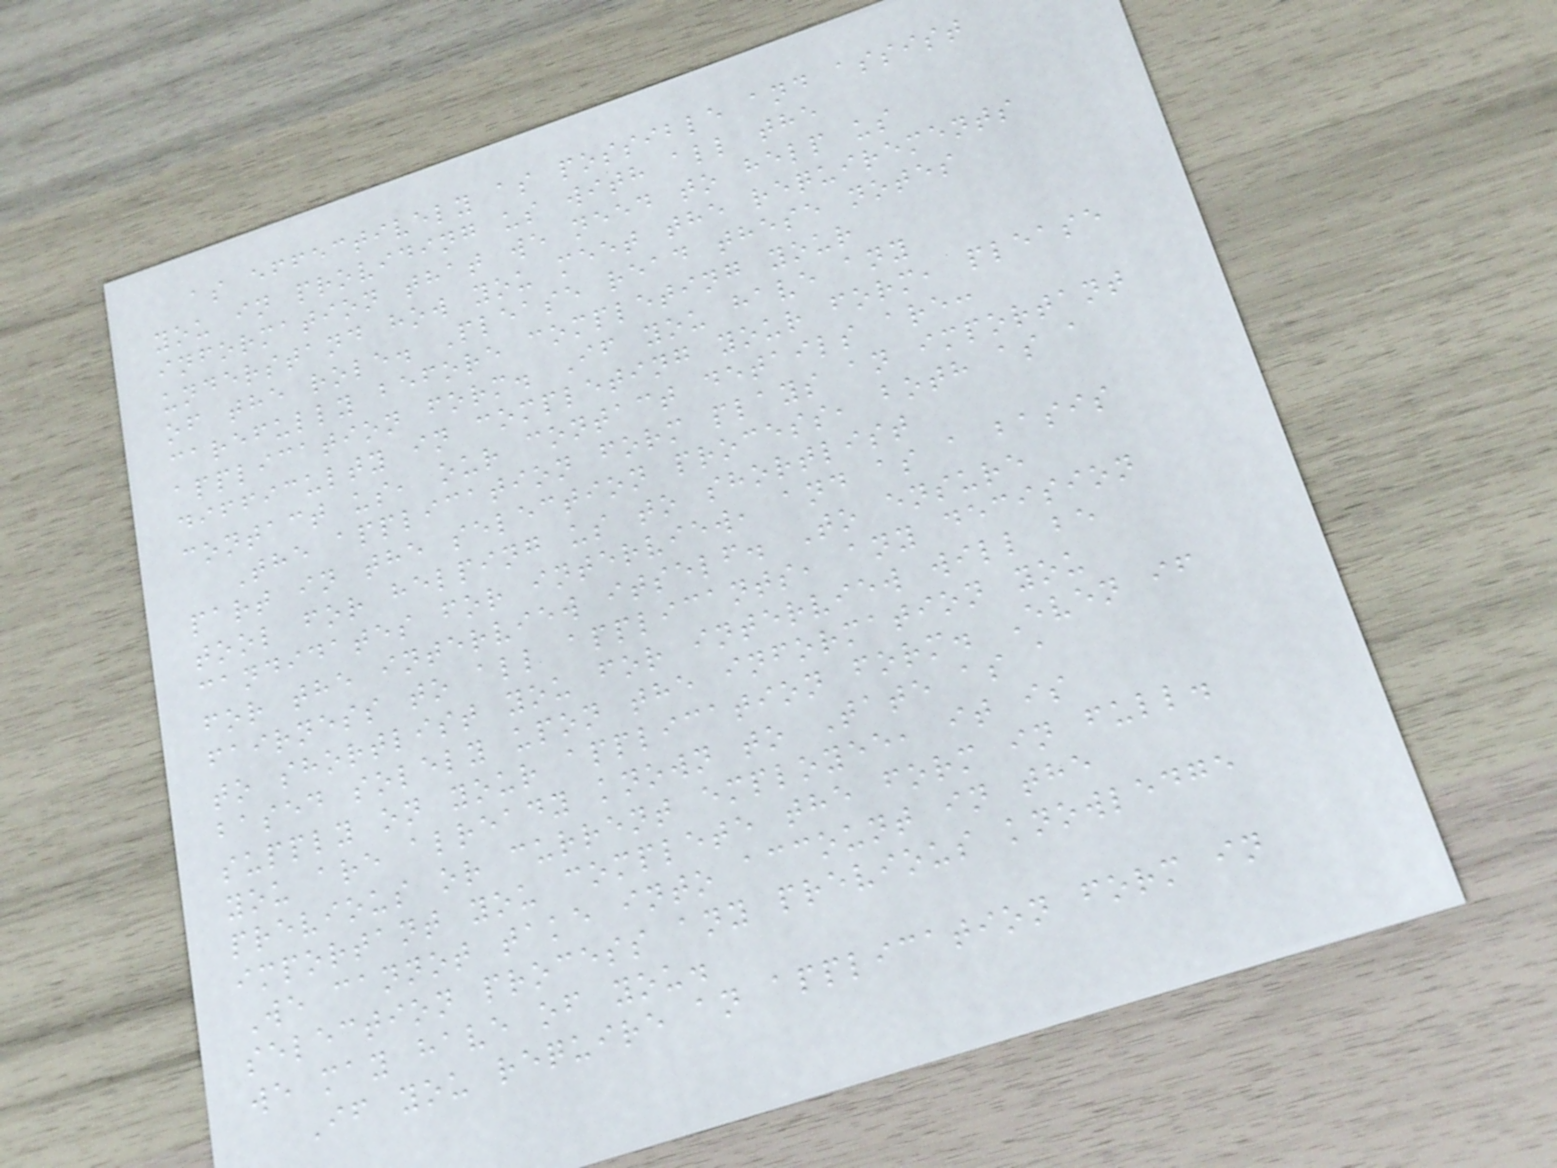as effectively as possible and assist
you in providing us with all the
information that we need to help us
understand how you meet the requirements
of the role. Please read these notes
carefully before completing your
application form. If you have any
difficulty in completing your form, please
contact us, our contact details are:
The application form plays an important
part in the selection process, both as a
tool for helping us to shortlist
candidates for interview, and as a basis
for the interview itself. To ensure
fairness to all applicants, any decision
to shortlist you for interview will be
based solely upon the information you
supply on your application form. Even if
you are already known to Tate as a
previous or current employee, it is
important you complete the form in full.
We cannot take into account in the
selection process any previous knowledge
we may have of you.
If you require an application form in
